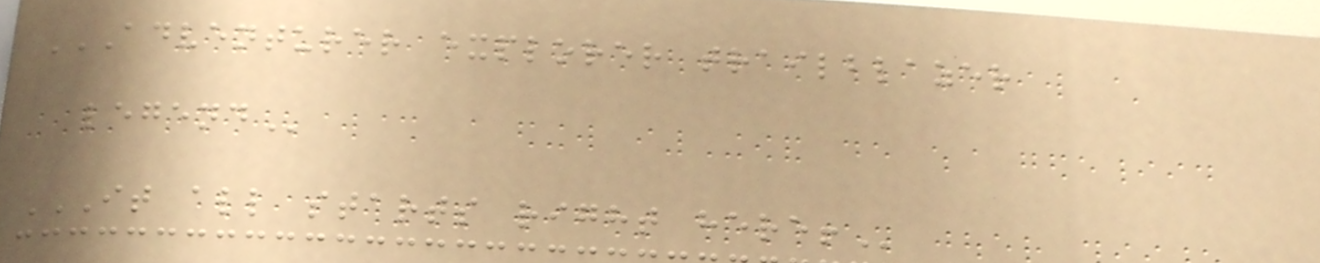ADVENTURER EXPLORER TRAILBLAZER
LEGEND
IT ALL STARTS RIGHT HERE!
